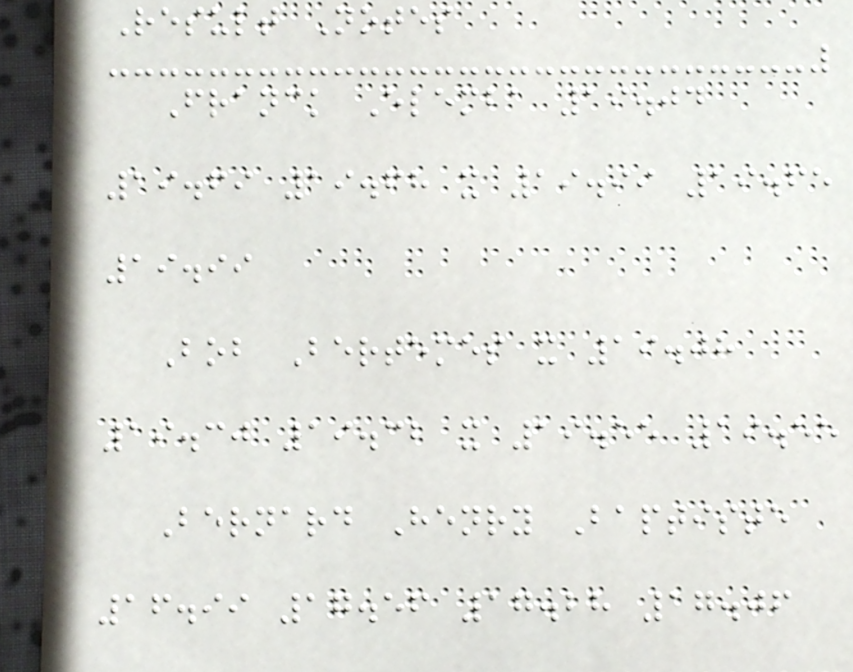Result Notes
Franck Elemba 19.04
19.69 19.68 x 19.99 19.65
19.99
Bob Bertemes x 19.08
19.30 19.32 x 19.55 19.55
Bernard Henry Baptiste
16.99 17.56 17.28 17.06
